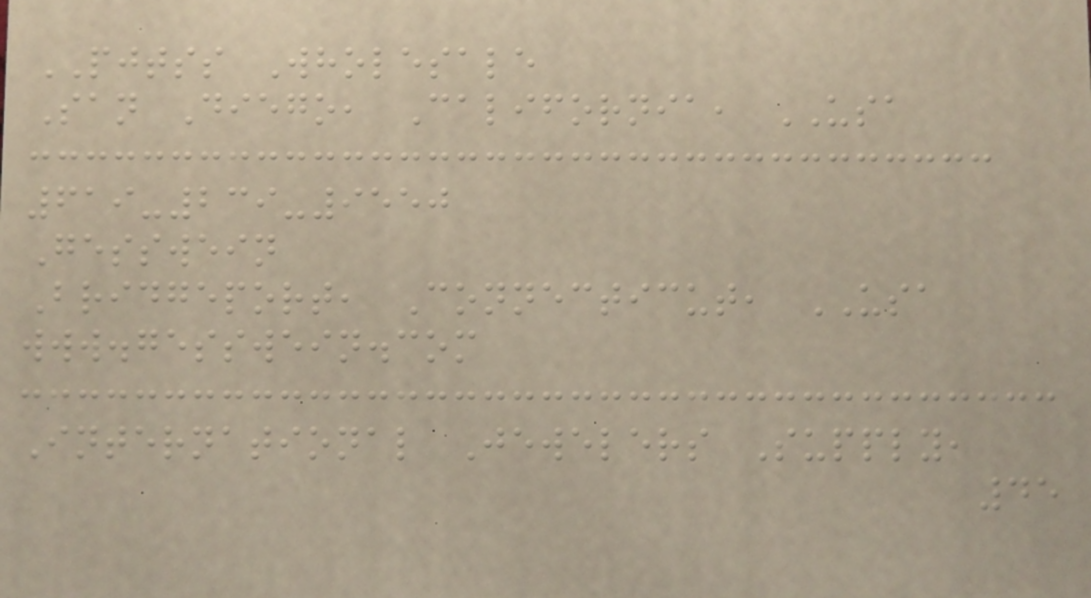PJTSS Wholesale
San Diego, California, USA
619-239-9550
Gesswein
Bridgeport, Connecticut, USA
www.gesswein.com
International Jewelers Supply,
45
